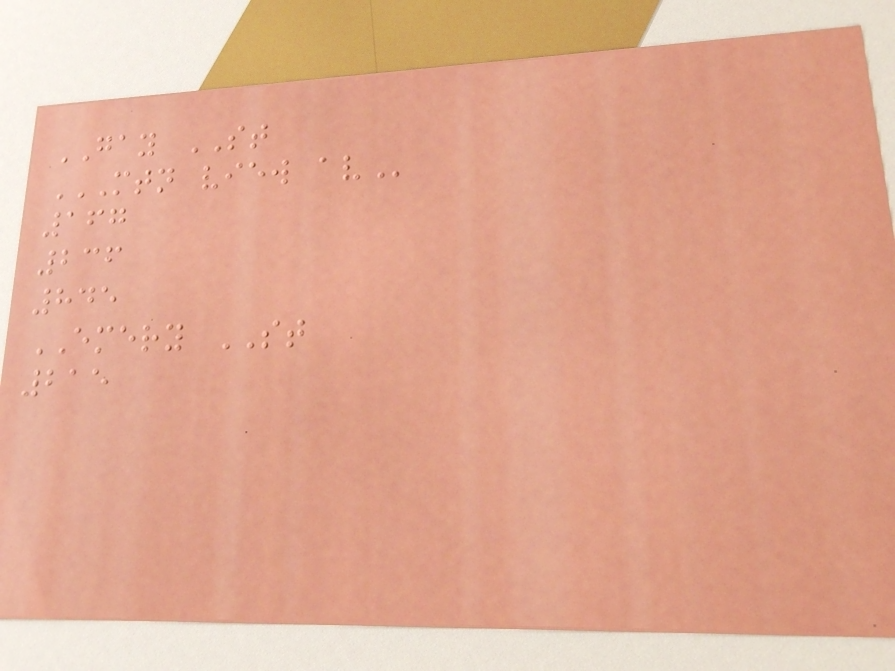GAY ST
MTN VIEW AV
167
236
845
EMERY ST
215
